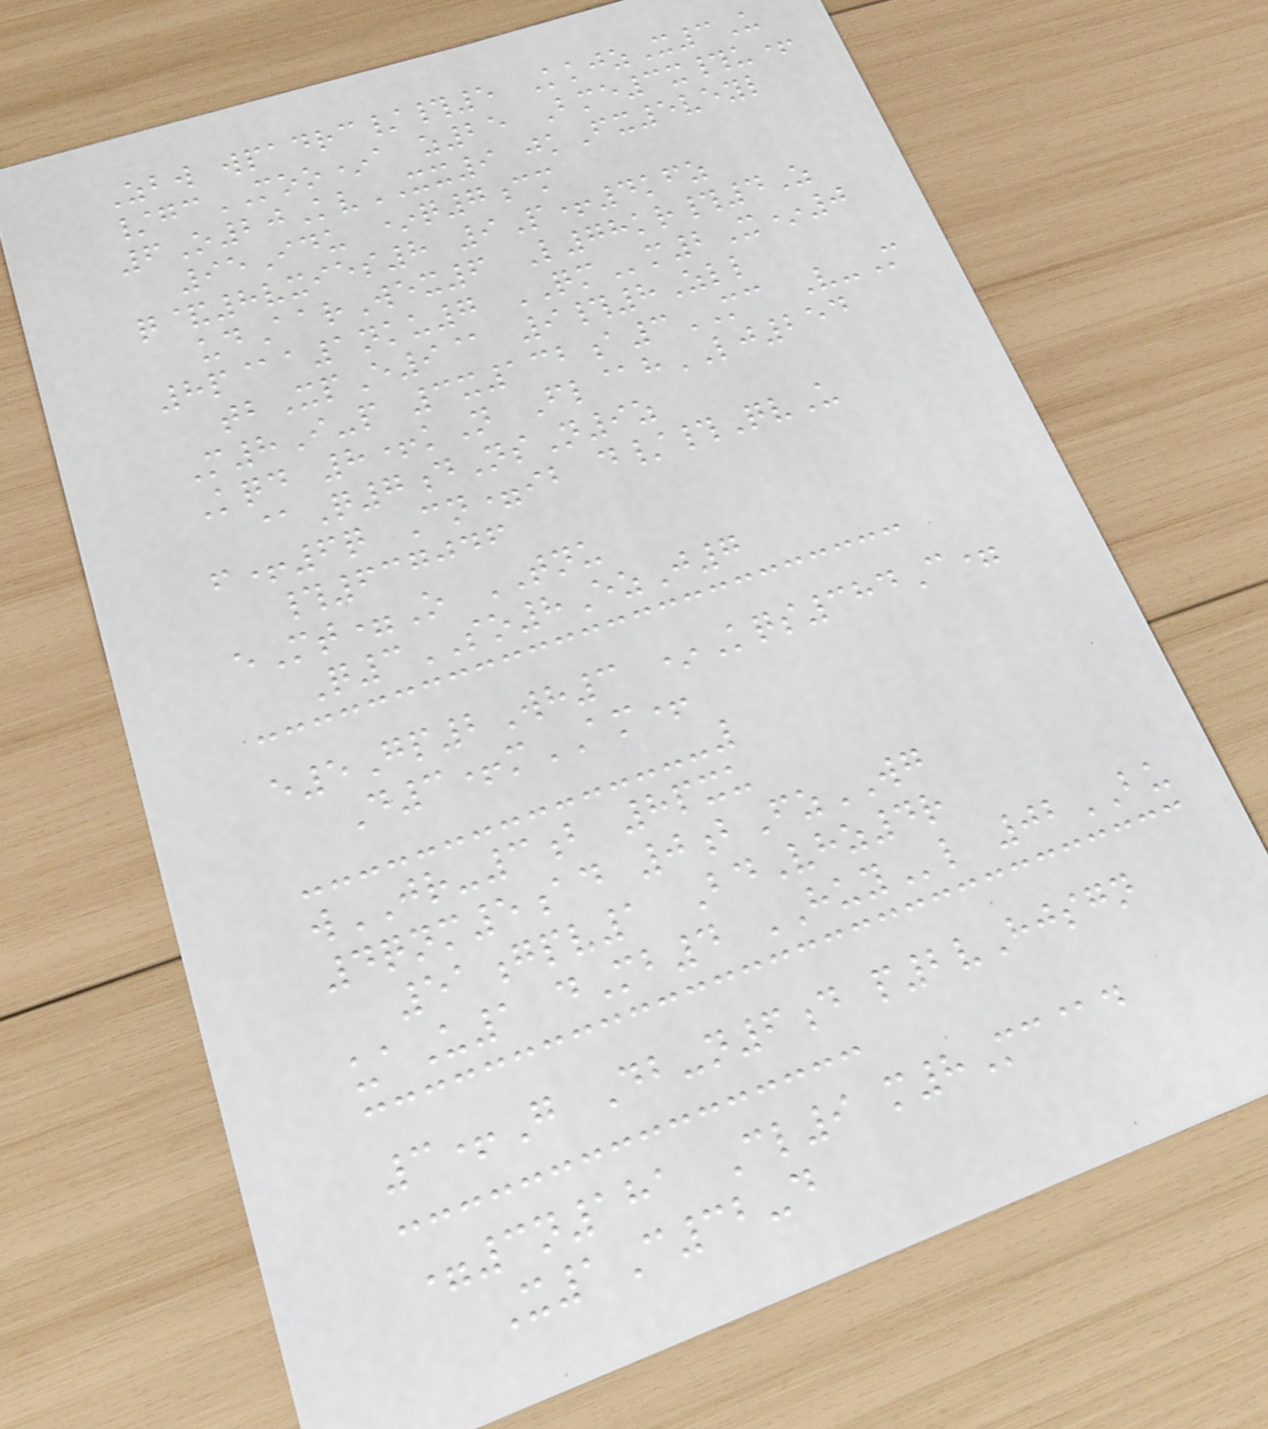Zbw wpadrc/#5 KkjzX3U
/gcMOO*a z25 Bme3x#u+
6O20KvXX9 jkFx5veyl
95Idu *q7cm
q&8vxies8 9P+4kfz
udAarWex6 L78kr#4Z
8p@a1nku7 QMm2X*0
tbXpE9@ 9#8Zll
M8I-p 3x132a3MC V-M
Kqd 8+kN Fl@hLJ254
@Q7dNsN9z
f+6q Cn=ib d/#QvU
#637046
eMt=O TNU
Q3SO8EzJ7
e5Gp2Wh3 *Kqs384C=
D3+mAM+
wJR-3b 8pxu
4qnm5ad 0bFzWG
51gpv1 BdVhz4r
uaU1 dMb4 HUYl 02BU
3+G Db-n6d p2vHjsgn
=3n181 Cl9 m8Mc@d
X1C32-d
